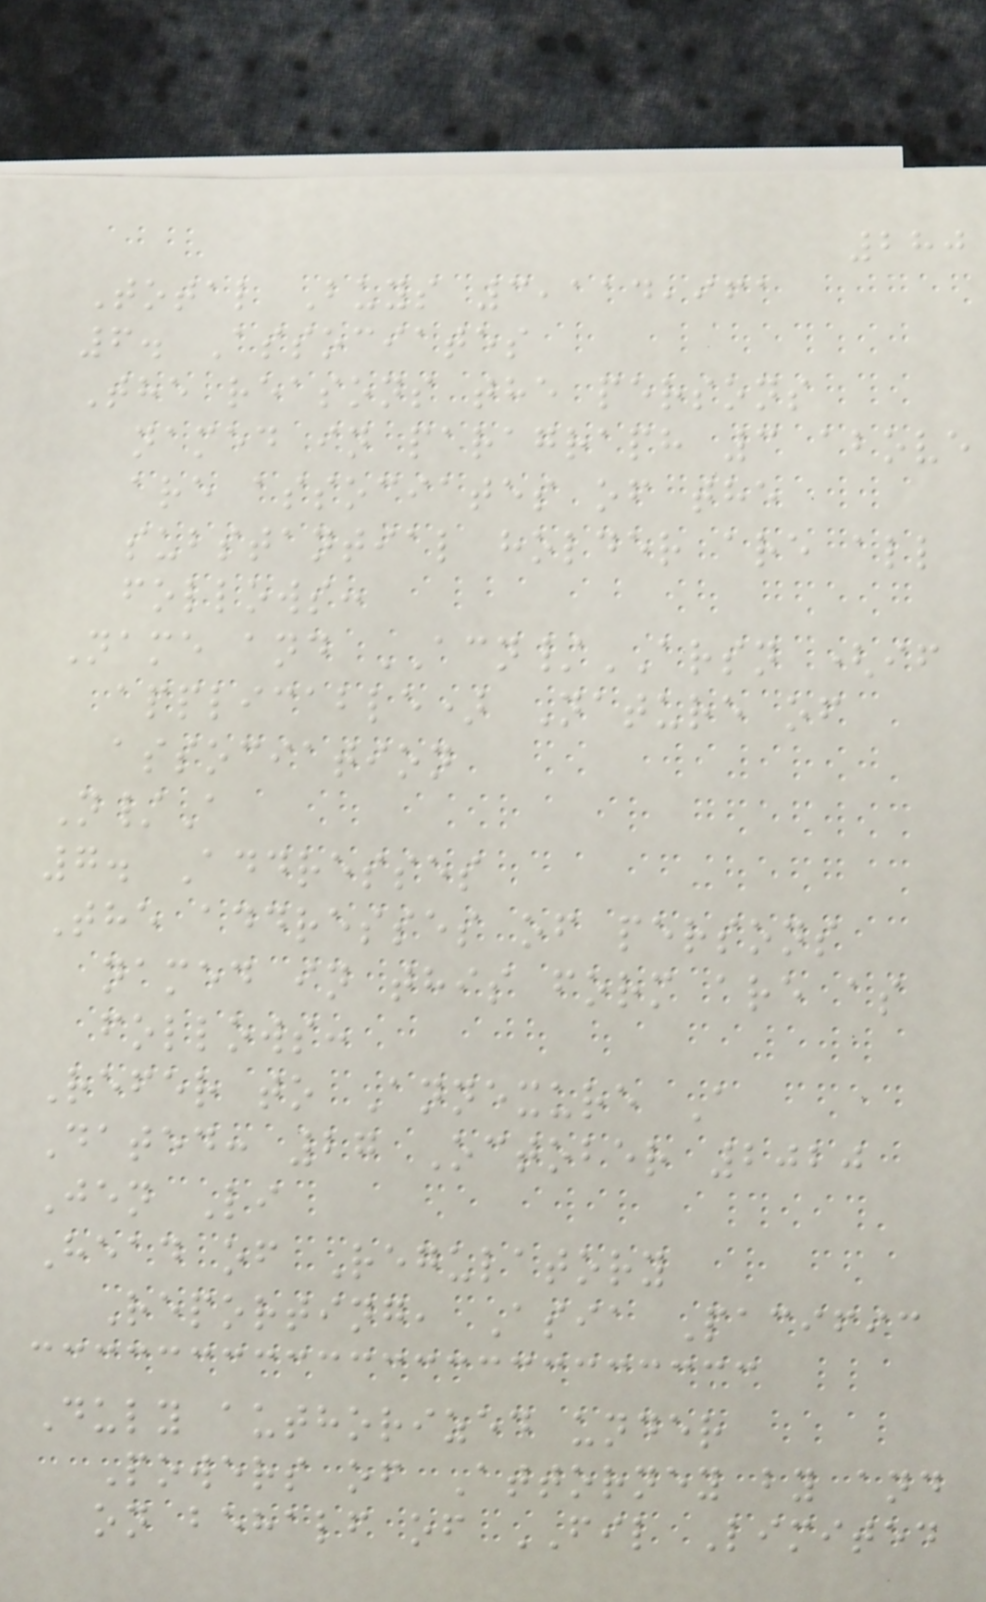280
Total Buys 3,114,961
6. Associates
The reasons the persons
named in paragraph 3 above
are associates of the
substantial holder are all
follows:
Name and ACN/ARSN (if
applicable) Nature of
association
N/A
7. Addresses
The addresses of persons
named in this form are as
follows:
Refer to Annexure A
Dated: 27 October 2020
Jen Li
Head of Regulatory
Reporting, Asia Pacific
Duly authorized under
Powers of Attorney by and
on behalf of FIL Limited
